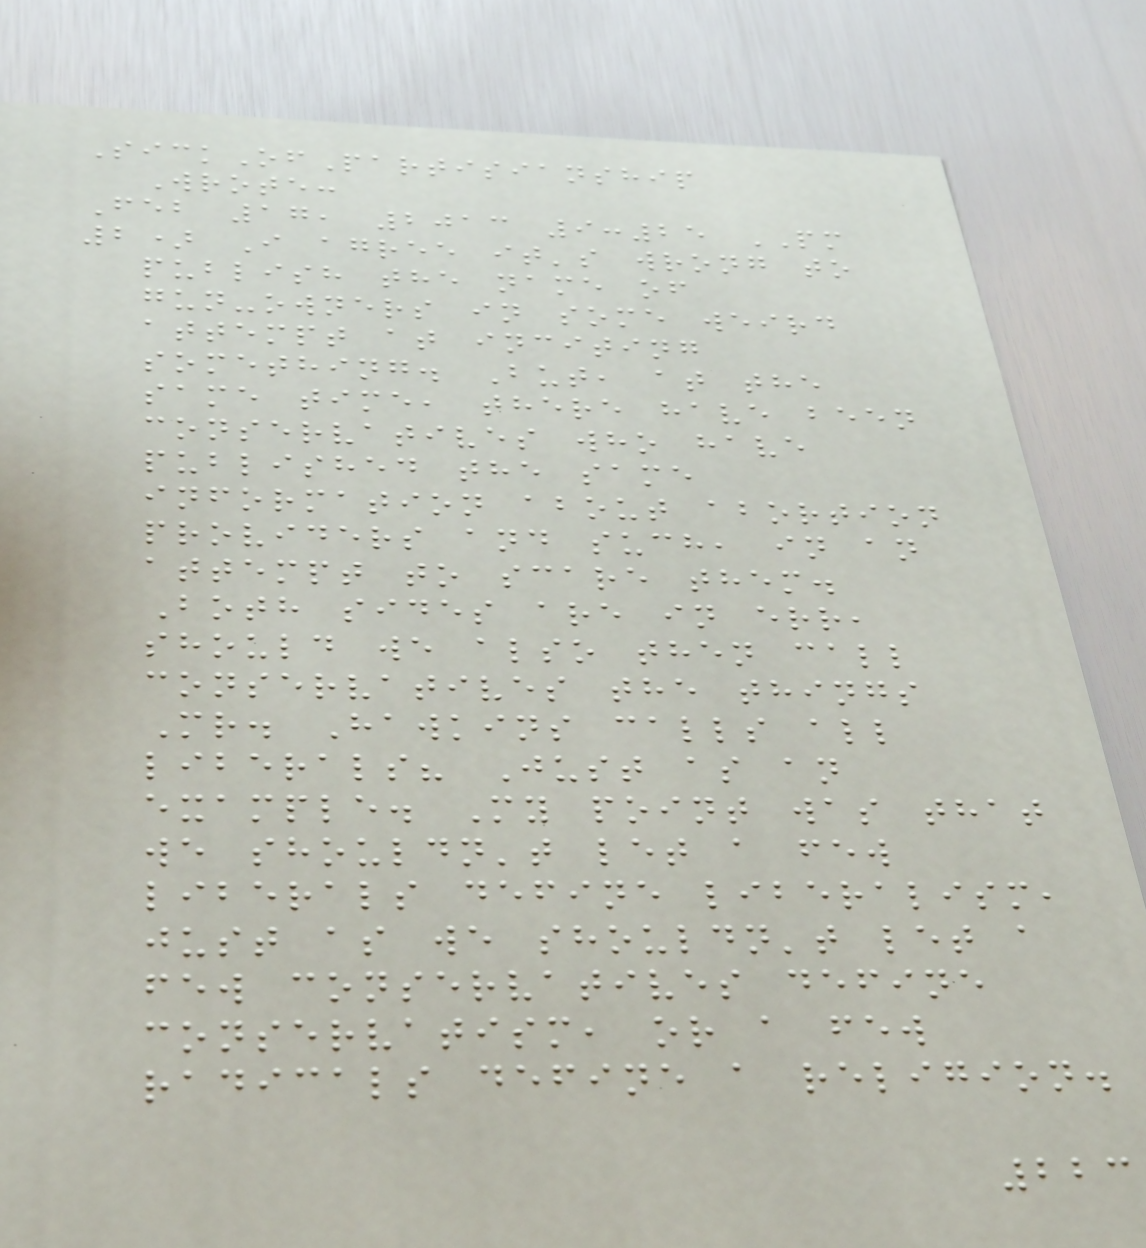SickOfPartisianship
Wrote:
Feb 17, 2013 9:25 PM
2) I agree it's wrong to
publish the name of
gun-owners in some weird
attempt at inciting
something. But, at the
same time, there have been
conservatives who have
published the same
information about abortion
providers and such, in an
attempt to scare them.
Both sides are in err,
should we also then call
conservatives the things
Mr. Hawkins calls all
liberals? Just as an
example. My point was that
we shouldn't let a few
liberals define liberalism,
just as we shouldn't let a
few conservatives define
conservatism, or a few
radicals define a religion.
223
